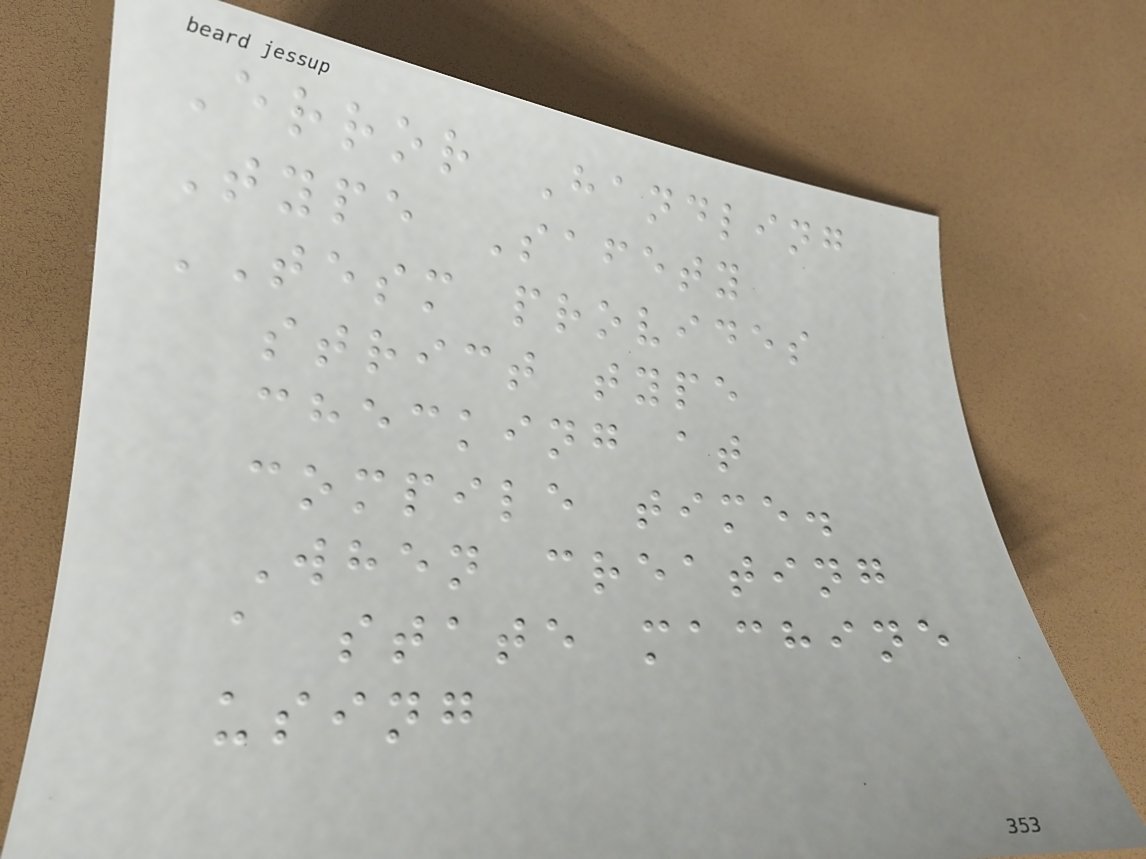Error Handling
Type Safety
TESM provides
strict type
checking at
compile time.
When creating
a state machine
using
